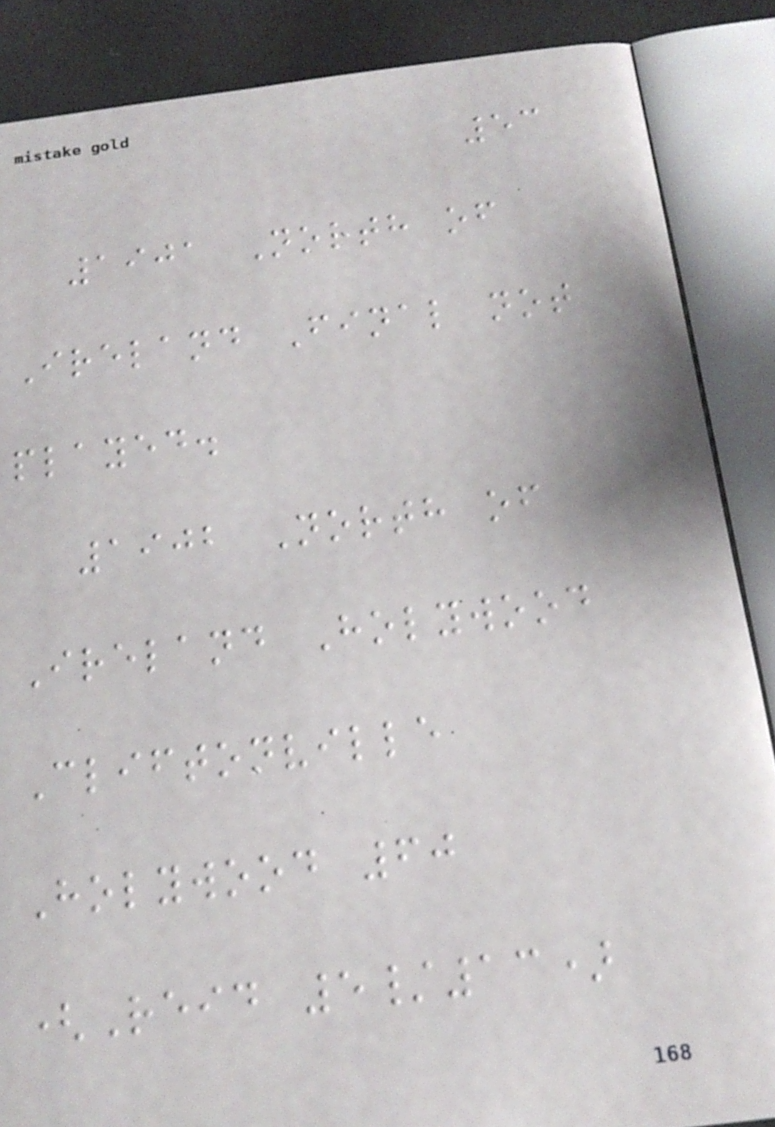53
1901 North of
Ireland Final not
played.
1902 North of
Ireland Holywood
Cliftonville
Holywood 60
(Reid 5/13)
